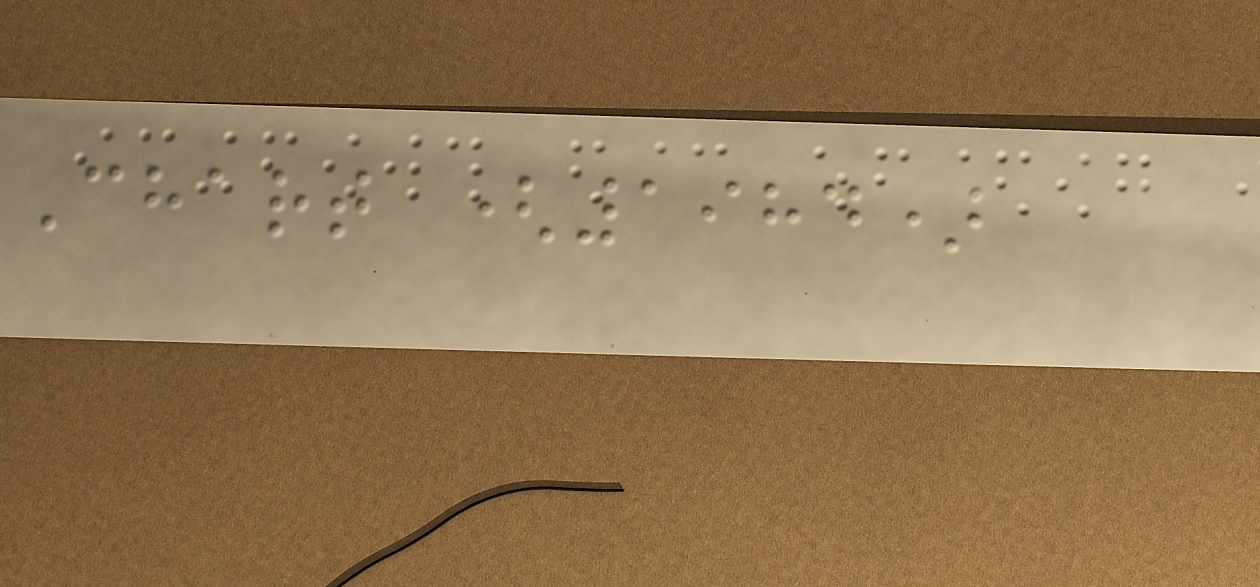Chart (1984)
